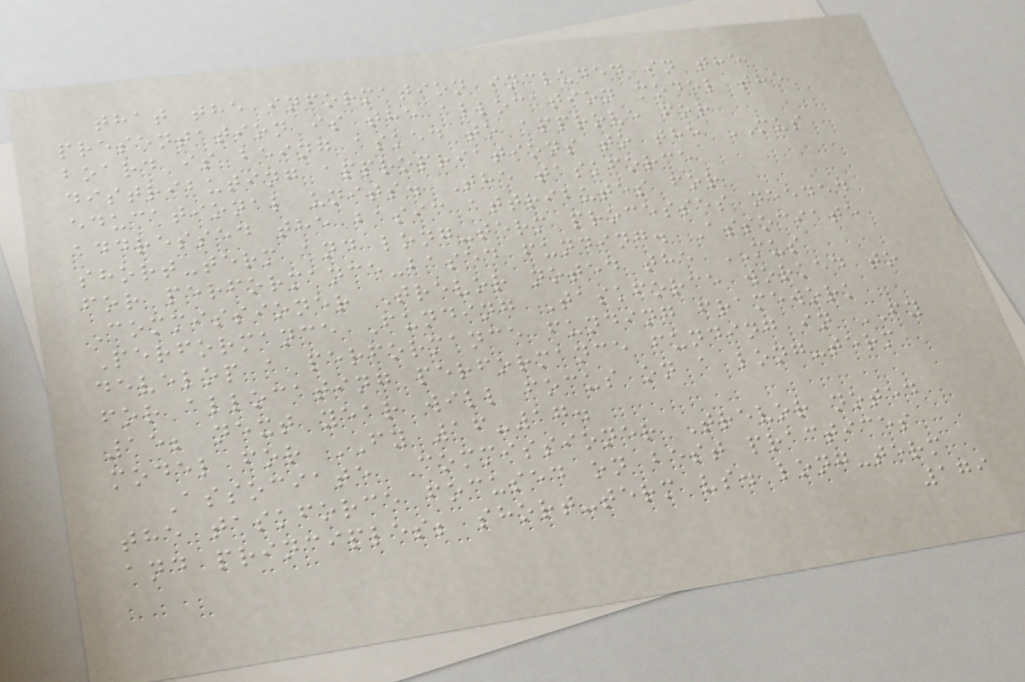that the information included in the
presentation is the allocation model the
board is being asked to approve for
distributing appropriations to the MUS
educational units. The taskforce
addressed the basic attributes for
short-term and long-term processes needed
for performance-based funding. Associate
Commissioner Trevor noted the MUS
Performance Funding Taskforce worked to
develop a performance funding framework
for allocating performance funding in FY
15; next year will focus on a long-term
model for FY 16-17.
Associate Commissioner Trevor noted
the taskforce focused on best practices
and principles; short-term vs. long-term
179
